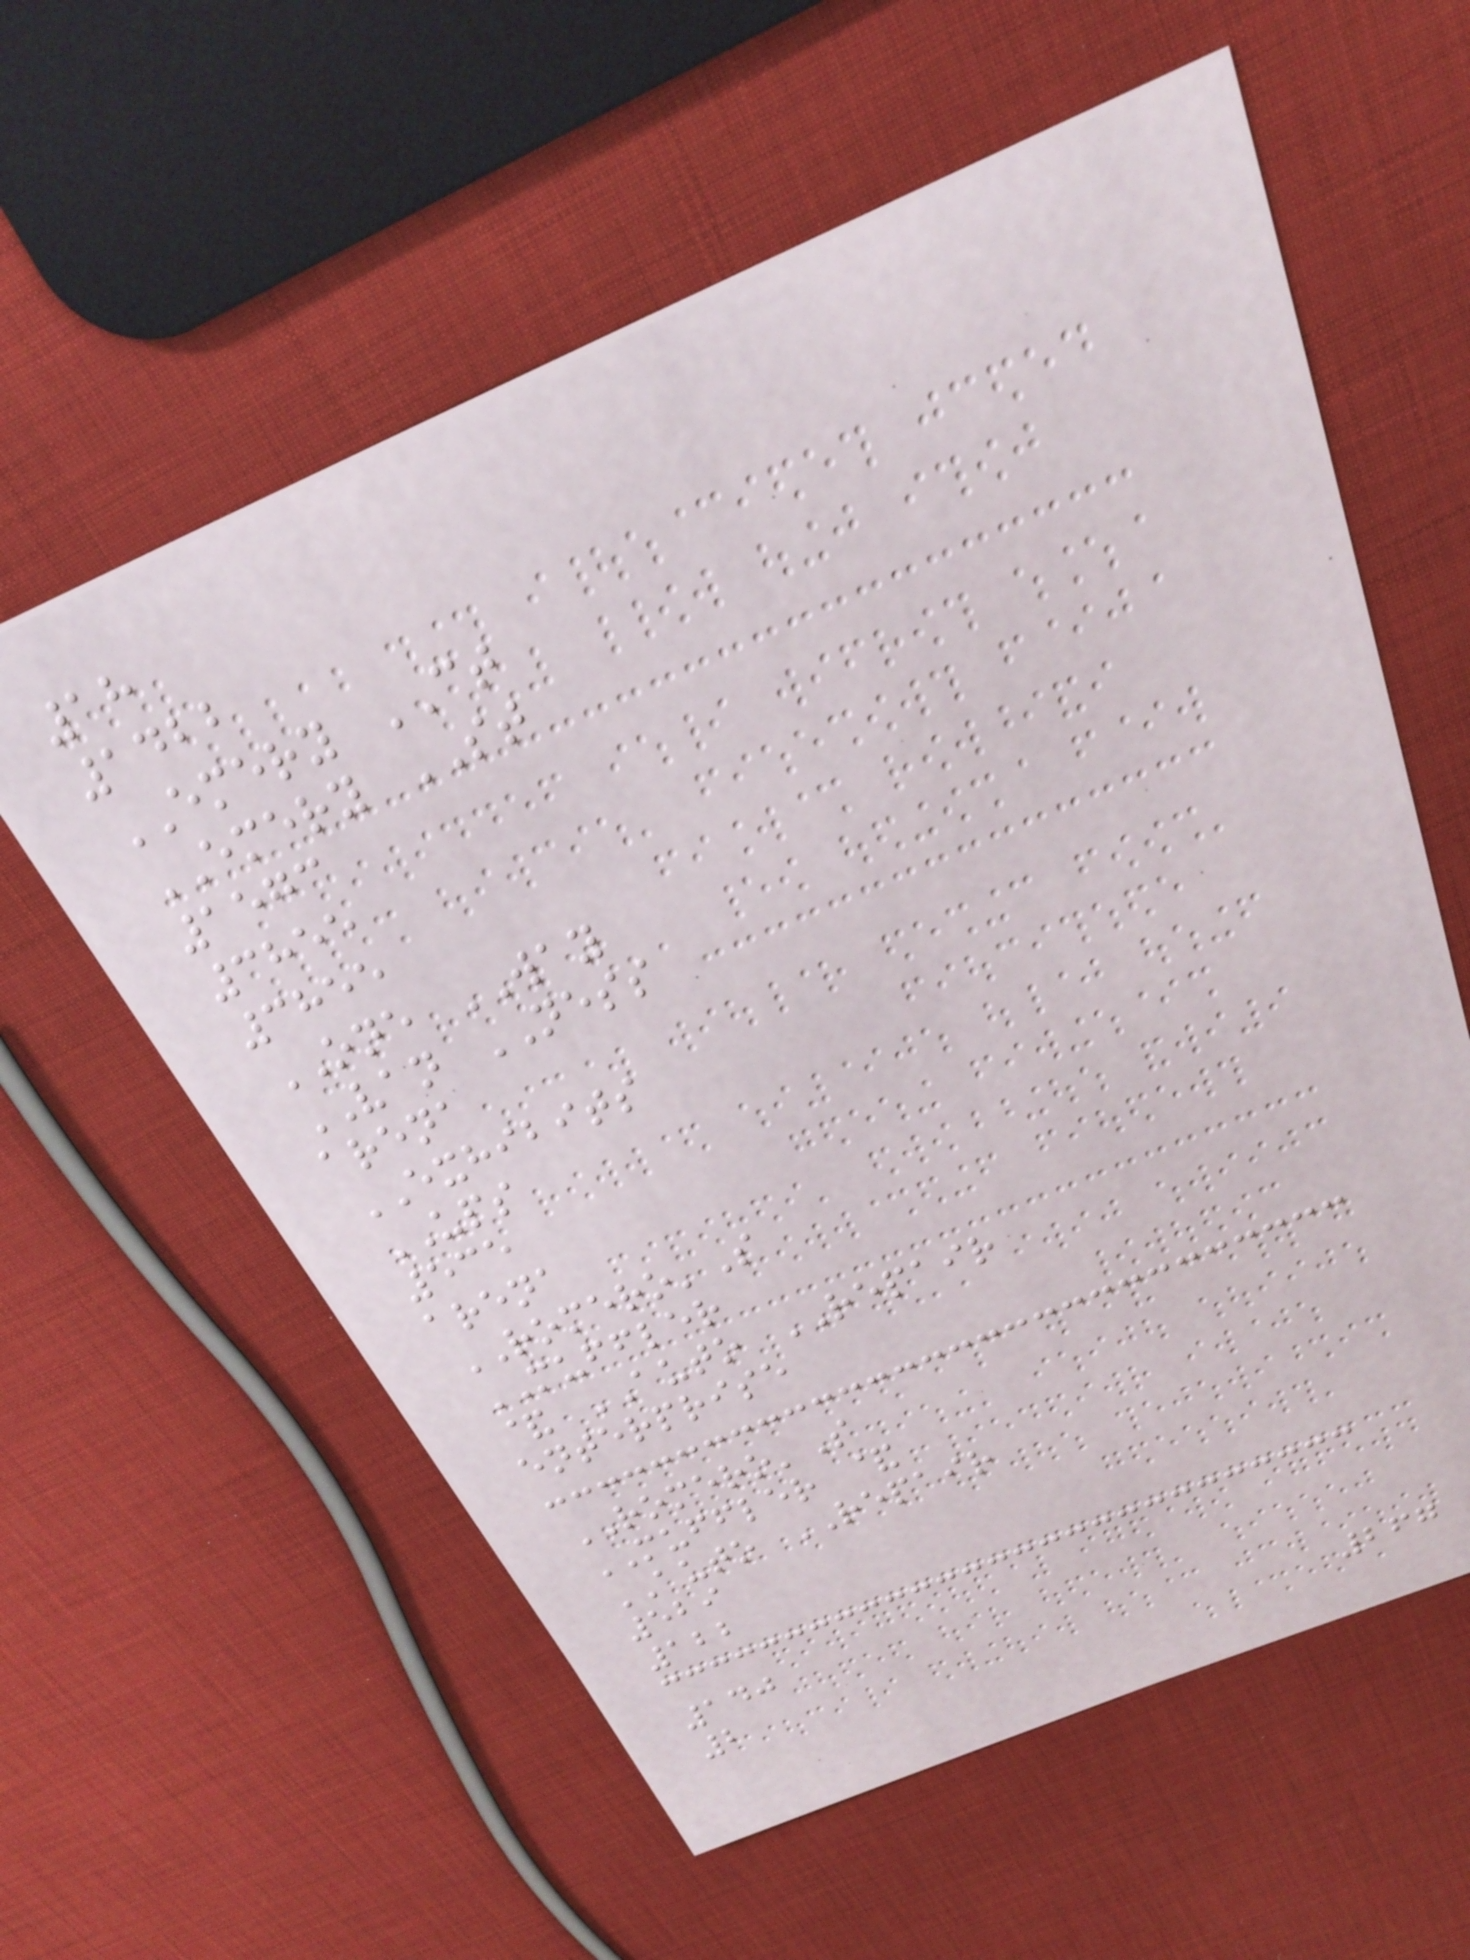18
1422
EMERY CT
EMERY ST
1573
3855
3855
ONE WAY
VAN NESS
arena
EXHIBITS
UPS
535
arena
ROMERO'S
MUFFLER
& AUTO REPAIR
enterprise
ROMERO'S
MUFFLER &
AUTO REPAIR
529
122
140
2
267
